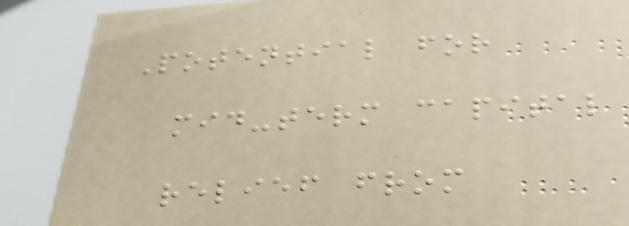Potential for
mid-term capital
relief from
